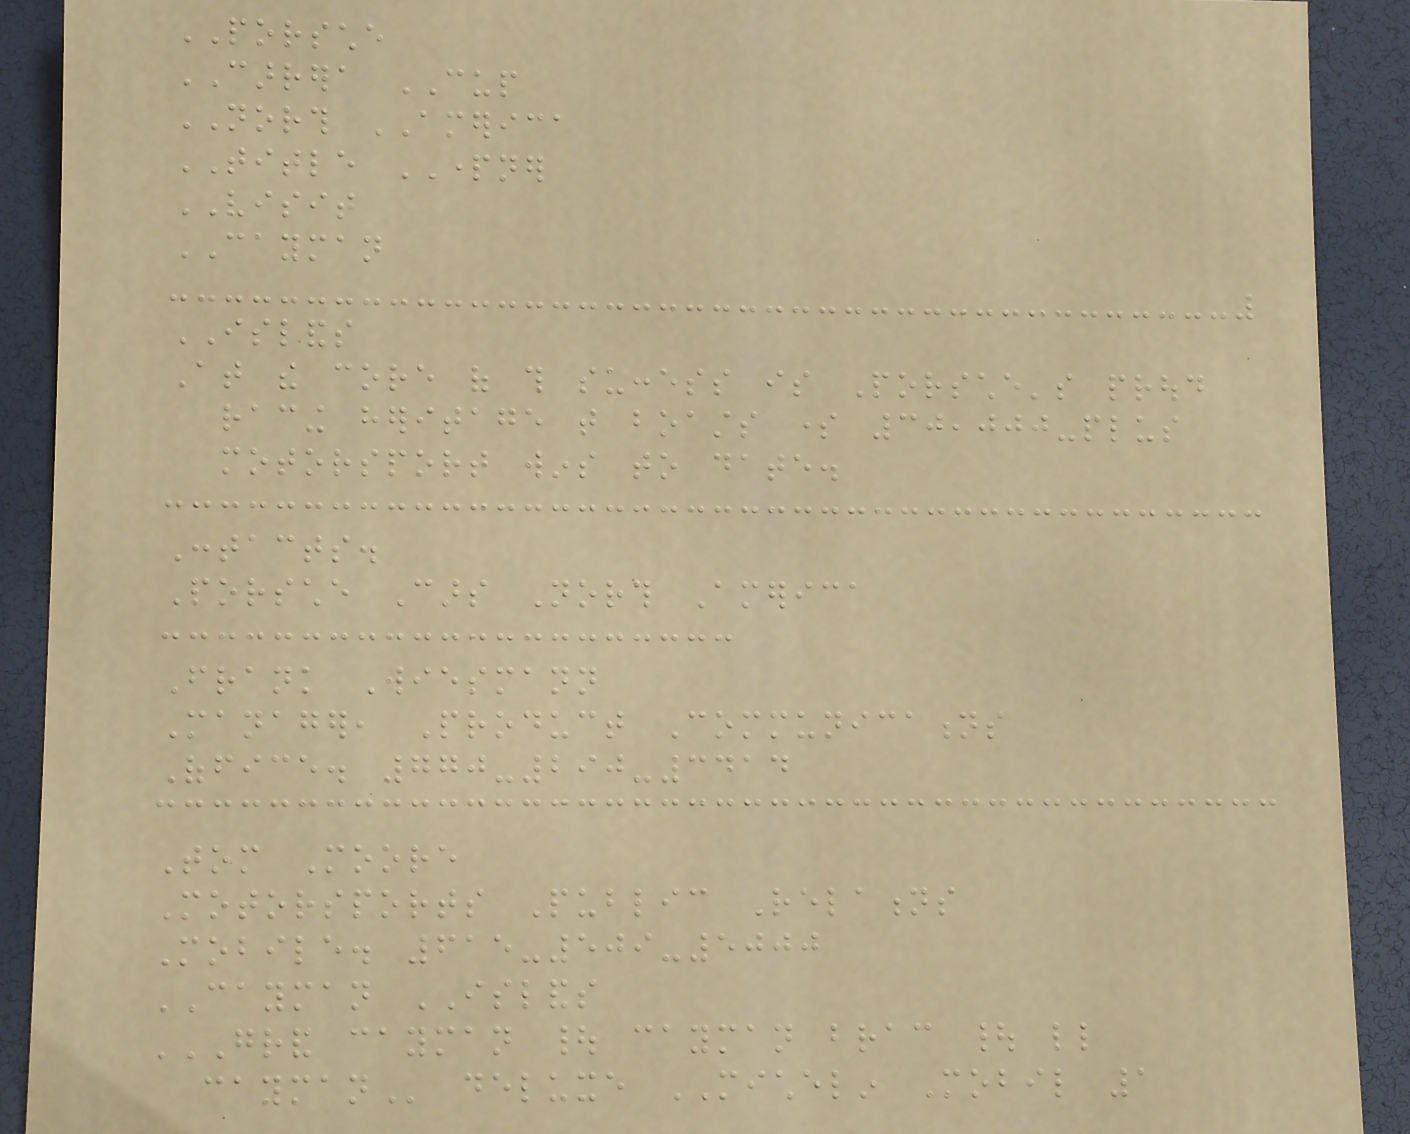PORSCHE
CARRERA CUP
NORTH AMERICA
TITLE PARTNER
VISIT
CAYMAN
ISLANDS
At the core of this success is Porsche's proud
racing heritage that boasts some 30,000-plus
motorsport wins to date.
Contacts.
Porsche Cars North America
Frank Wiesmann
Manager, Product Communications
Office. 770-290-3414
Tom Moore
Motorsports Public Relations
Mobile. 615-509-5000
CAYMAN ISLANDS
GRAND CAYMAN | CAYMAN BRAC | LITTLE
CAYMAN deluxe MICHELIN Mobil 1
